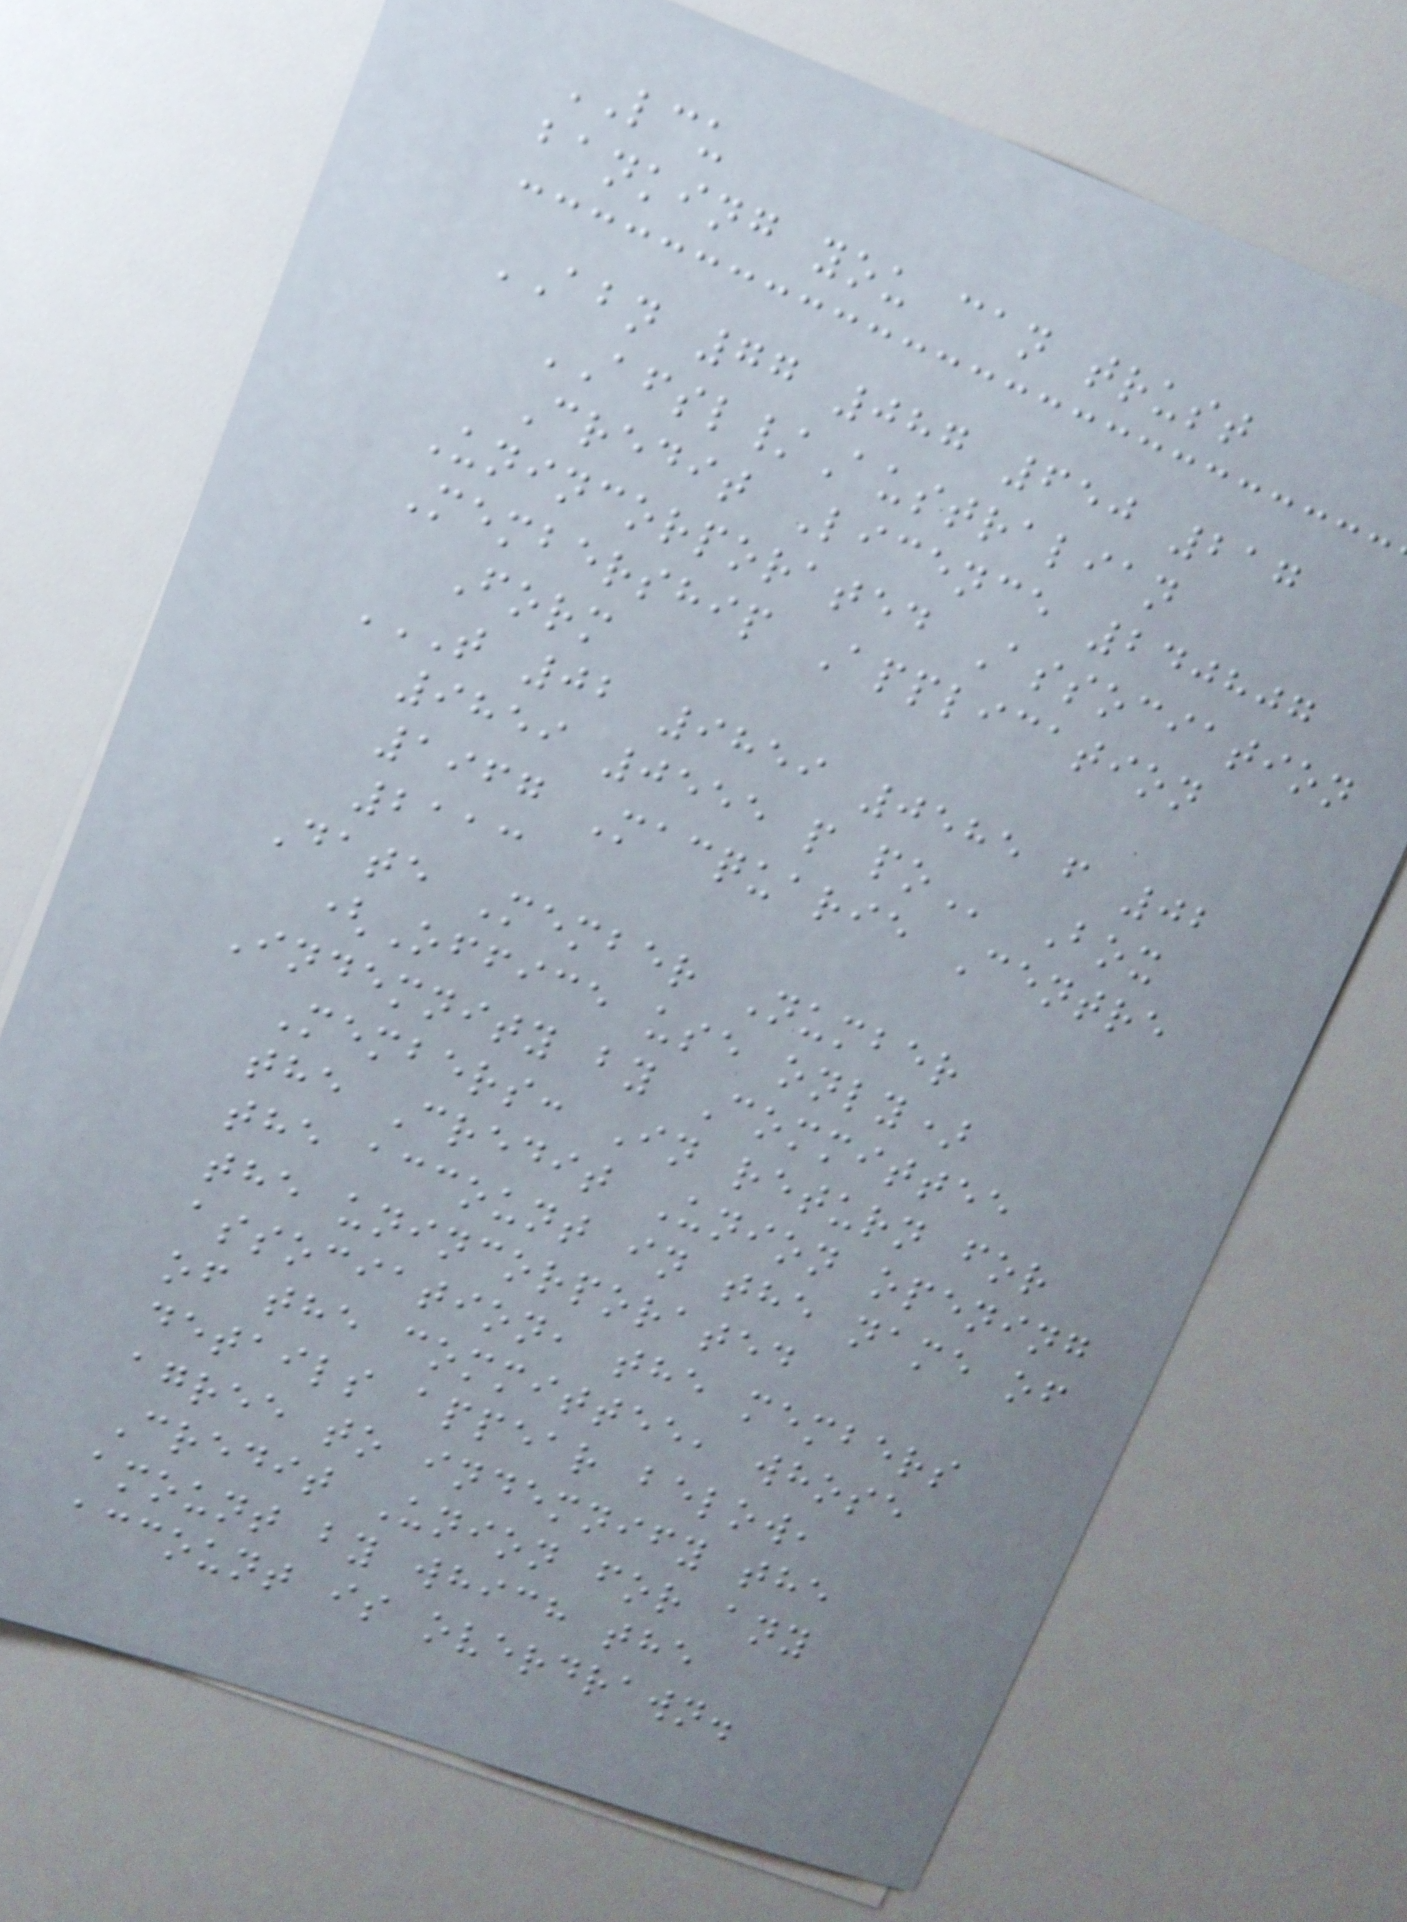LCU
banking you can trust
ABN 77 087 650 217
AFSL/Australian
Credit Licence 240807
Unincorporated Association
Membership Application
Form
T 02 9859 0585 F 02
9859 0555 P PO Box
1967 Macquarie Centre
2113
Date Member Number
(Office use only)
Indemnity by Committee
Members: In return for
the Credit Union opening
the account in the name of
the unincorporated
association, the members
of the committee, whose
details appear below,
agree to indemnify the
Credit Union for any
amount by which the
account is overdrawn.
